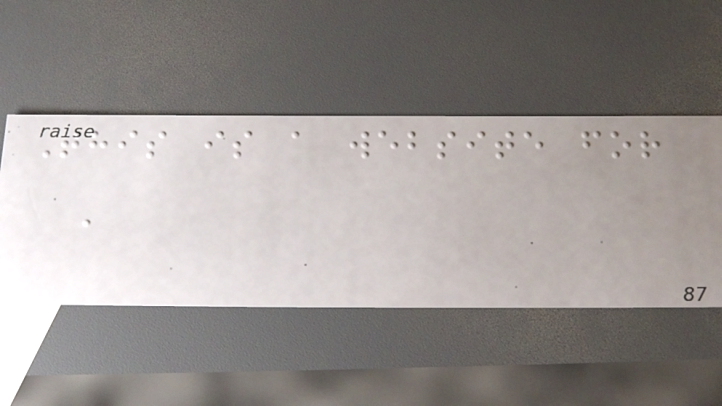This is a website for
a
